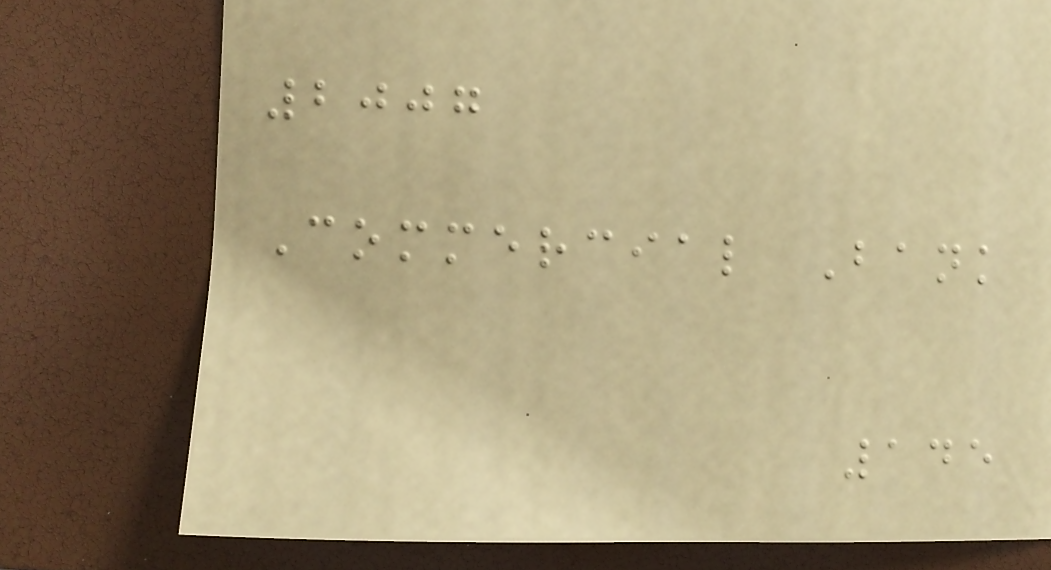2007
Commercial Bank
145
